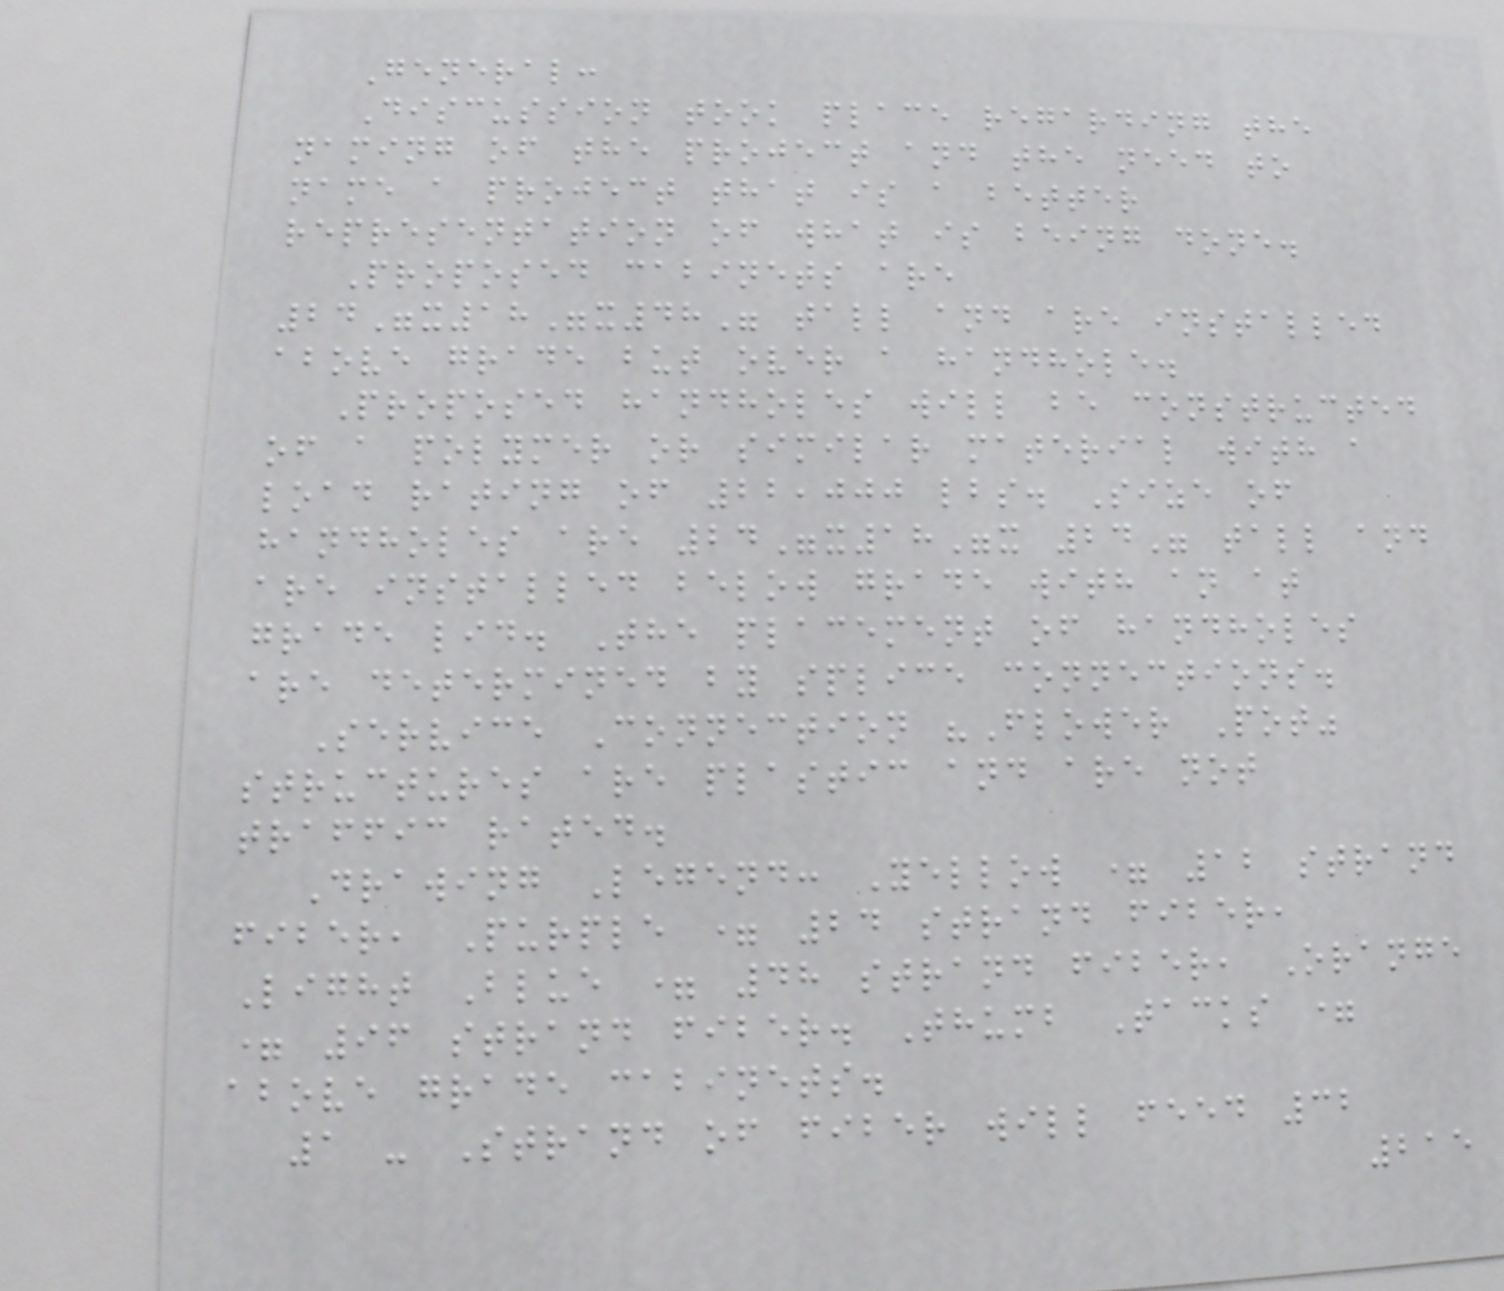General:
Discussion took place regarding the
naming of the project and the need to
name a project that is a better
representation of what is being done.
Proposed cabinets are
24"x18"x48" tall and are installed
above grade but over a handhole.
Proposed handholes will be constructed
of a polymer or similar material with a
load rating of 22,000 lbs. Size of
handholes are 24"x18"x 24" tall and
are installed below grade with an at
grade lid. The placement of handholes
are determined by splice connections.
Service Connection "Flower Pot"
structures are plastic and are not
traffic rated.
Drawing Legend: Yellow = 12 strand
fiber, Purple = 24 strand fiber,
Light Blue = 48 strand fiber, Orange
= 96 strand fiber. Thumb Tacks =
above grade cabinets.
1 - Strand of fiber will feed 32
215
